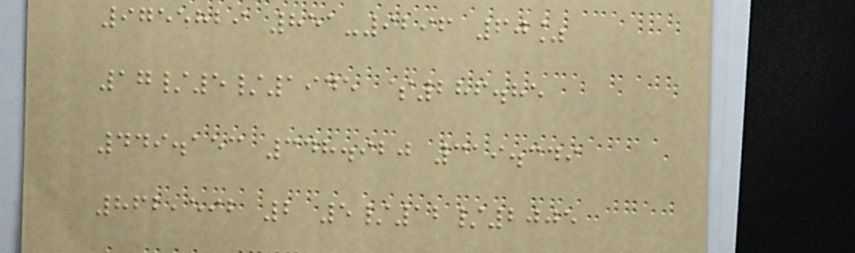9755829 851-9296 60%
17/5/1945 $286.85
449.153 348.920 319.349
862,592 2 5/12/2005
